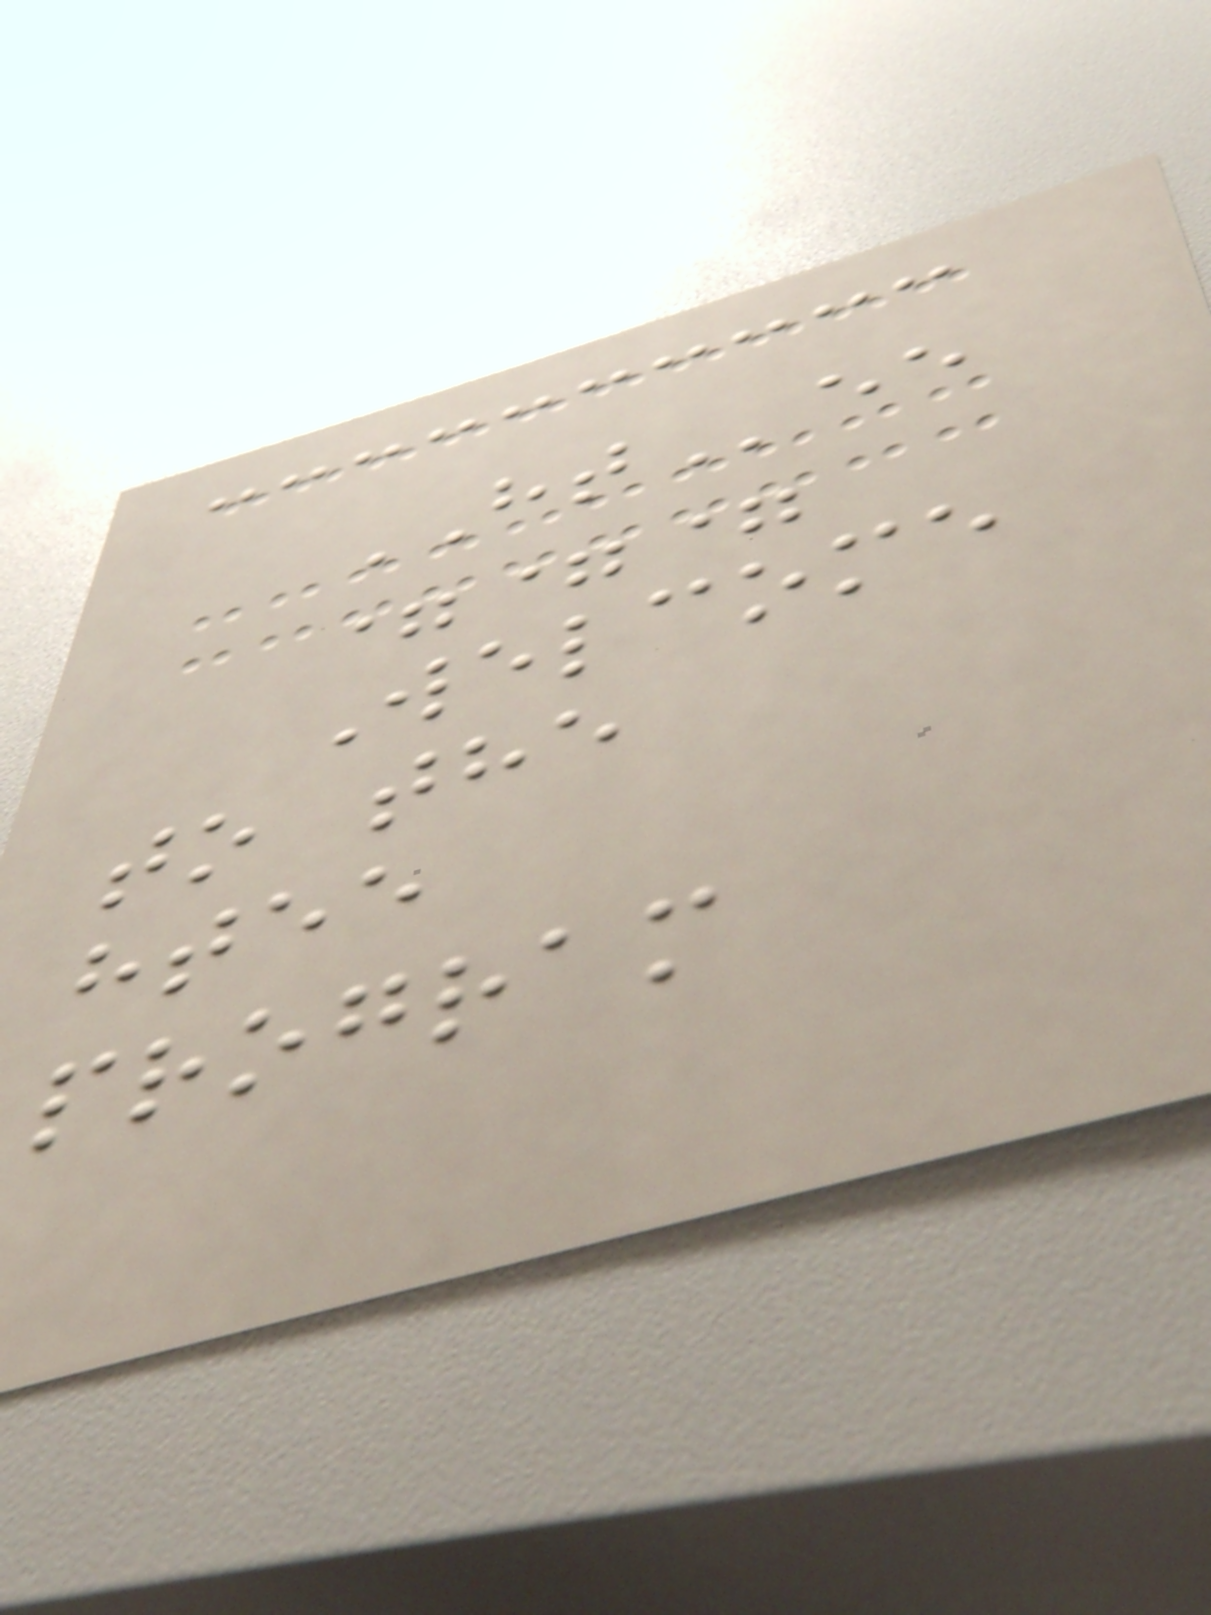HTee
===
Welcome
to the
htee
program
